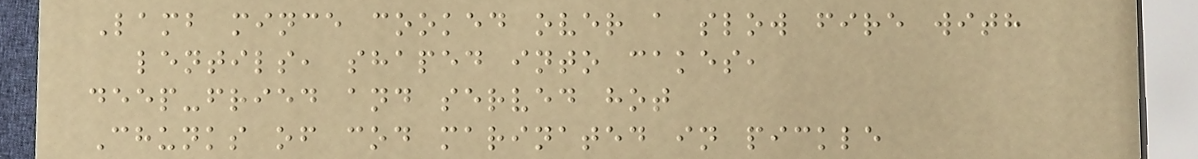Lamb mince cooked over a slow fire with
lentils, shaped into cakes,
deep-fried and served hot
Chunks of cod marinated in pickle
